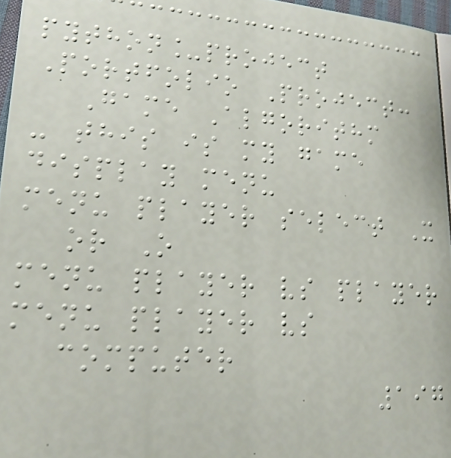python_project
Portfolio Project:
Game Algorithm
- this is my game
display menu
menu player select X
or O
menu player vs player
menu player vs
computer
197
